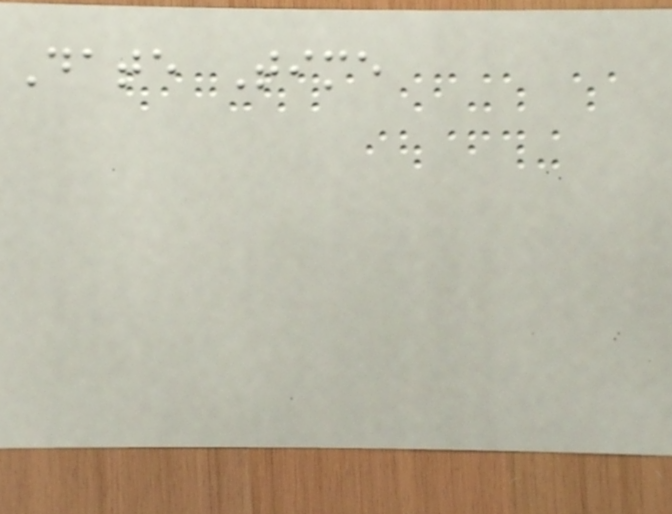Date Time
